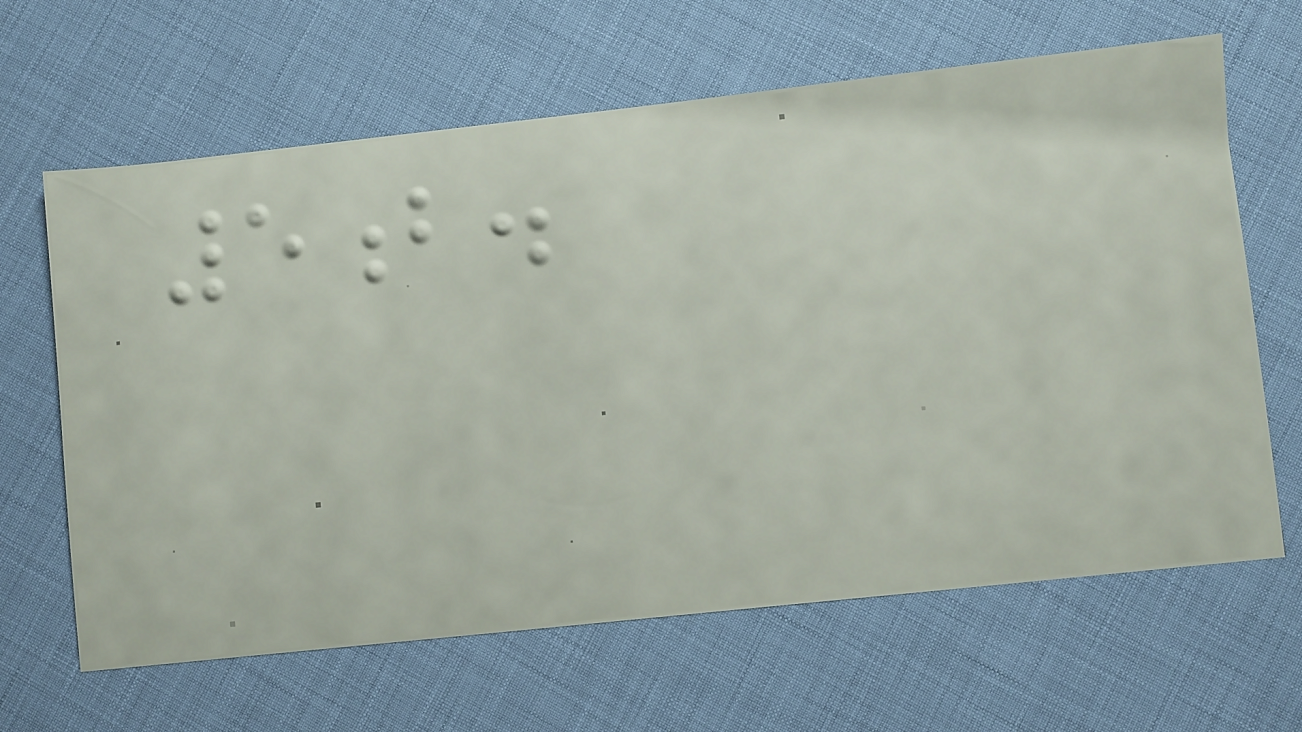5b.
